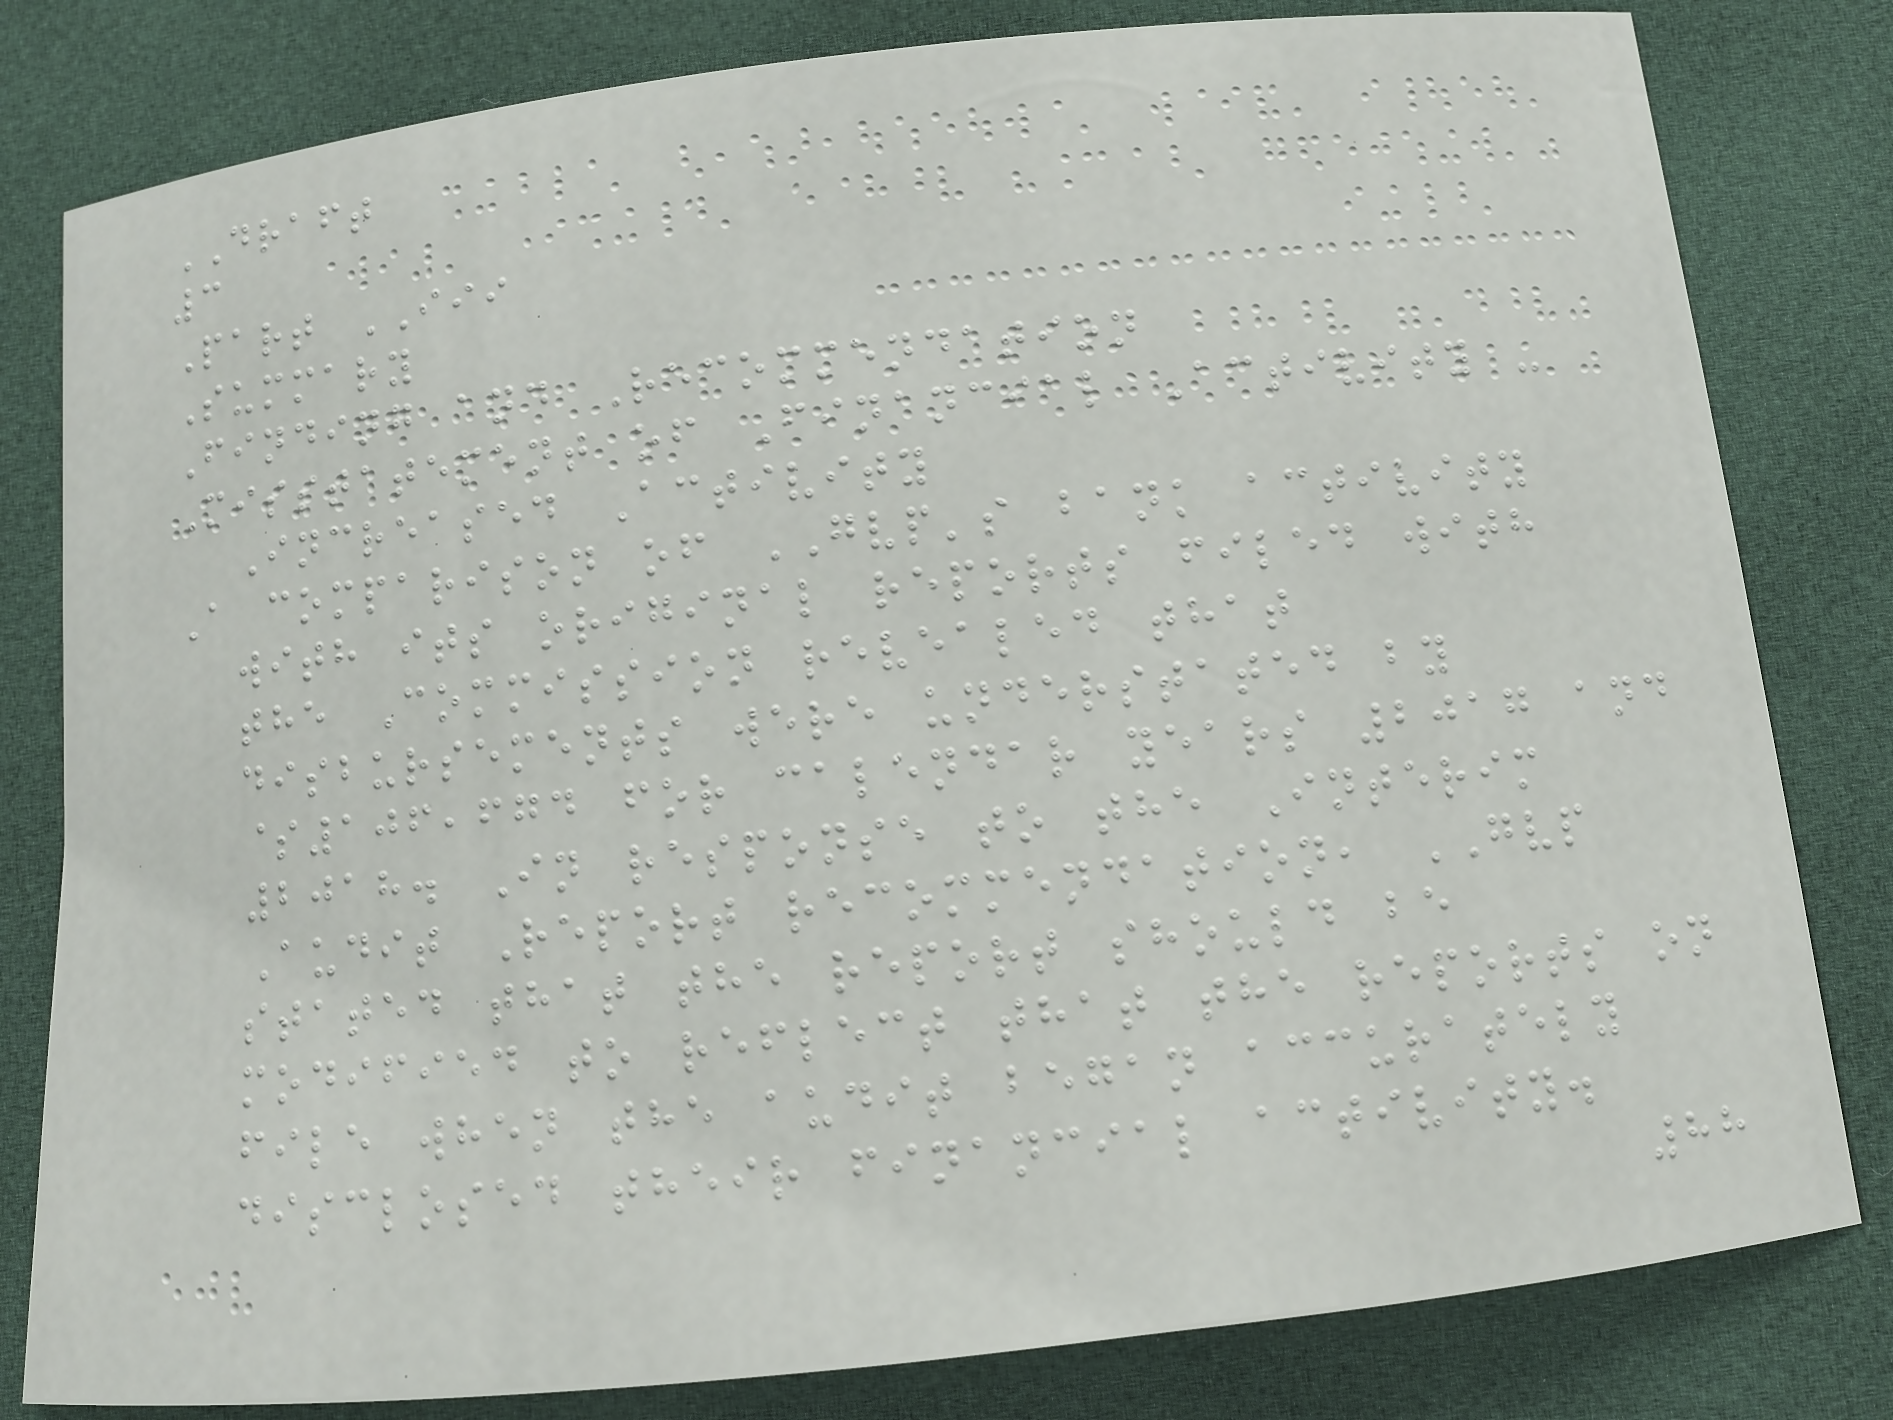DRAFT
3
Part III
Summary
Finding and Recommendation
Misstatement of Financial Activity -
Increased Activity
A comparison of GVP's bank activity
with its original reports filed with
the Commission revealed that
disbursements were understated by
$106,674 for calendar years 2017 and
2018. In response to the Interim
Audit Report recommendation, GVP
stated that the report should be
modified to reflect that the reports on
file when the audit began accurately
disclosed their financial activity.
88
